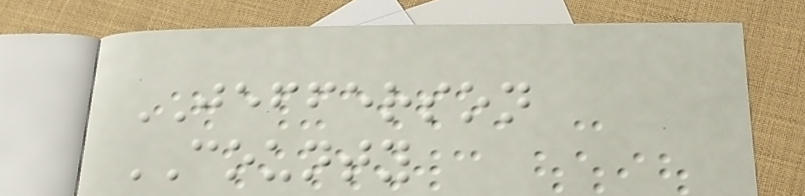JEFFERSON
COUNTY
